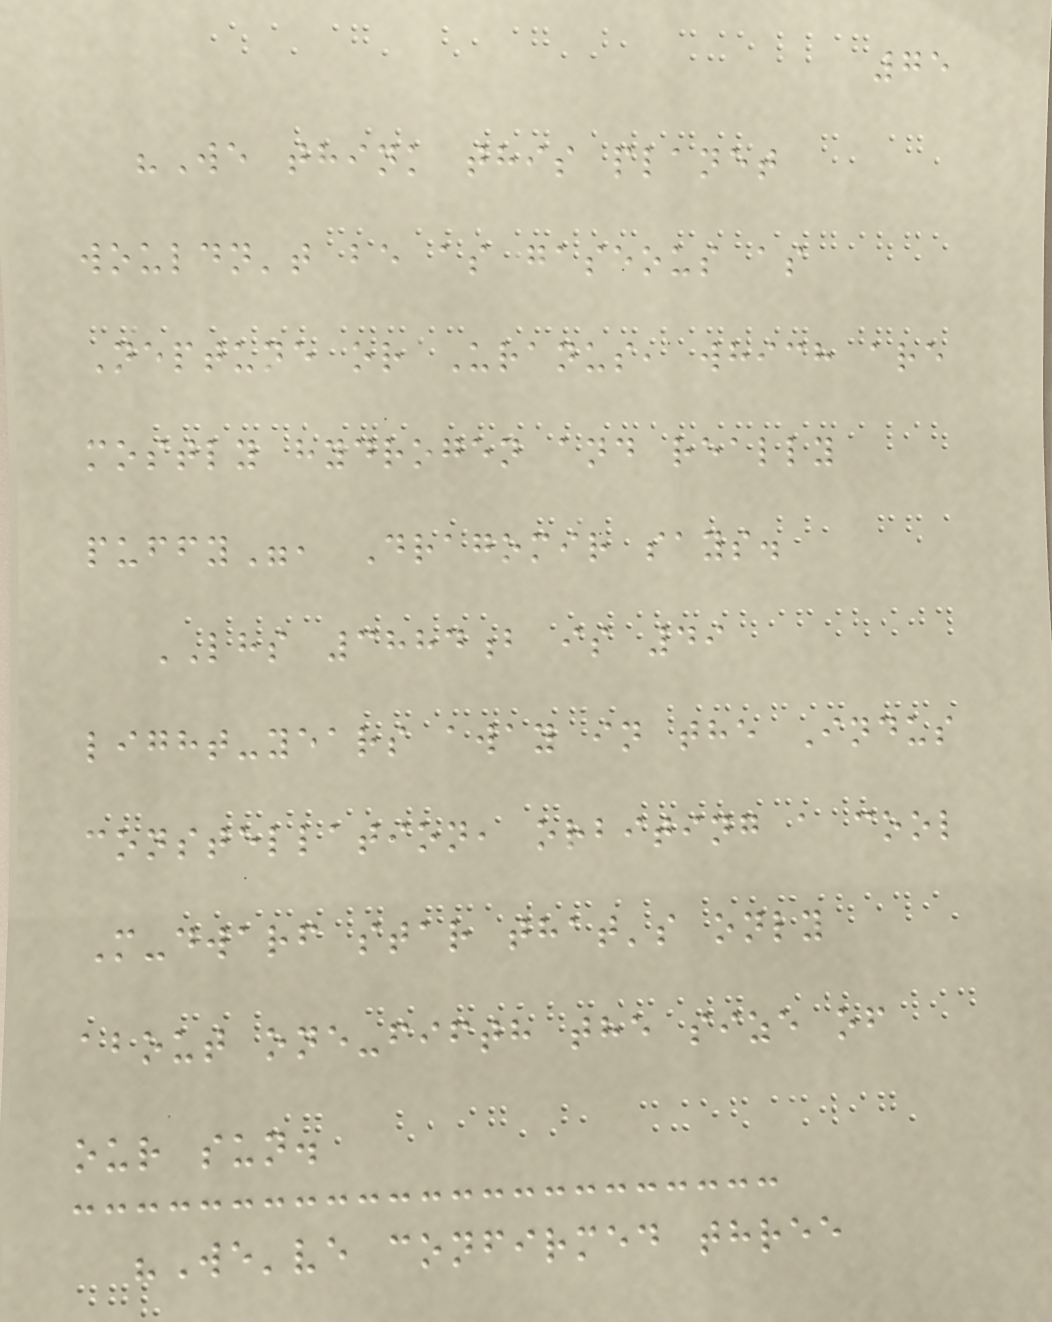75
"We think this planet
wouldn't be as gaseous as
Neptune or Uranus, which are
mostly hydrogen and really
puffy", Dragomir says.
LHS 3884b is 49
light-years away in the Indus
constellation, orbiting a cool
M-dwarf star that's only
about one-fifth the size of
our sun.
"We've confirmed three
